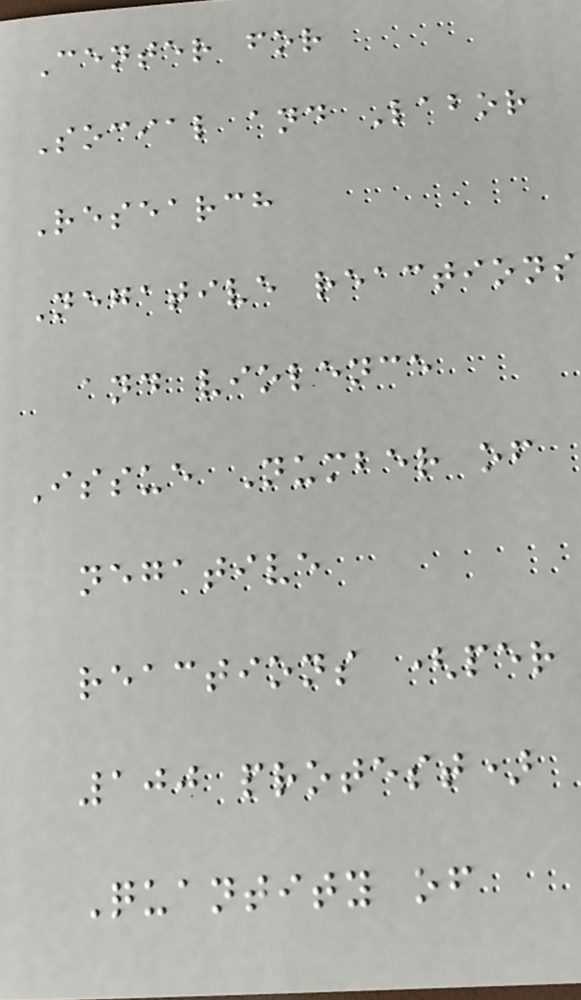Center for
Social and Labor
Research
Negative reactions
and violence
Issue Number of
negative
reactions (per
100 protest)
Quantity of
